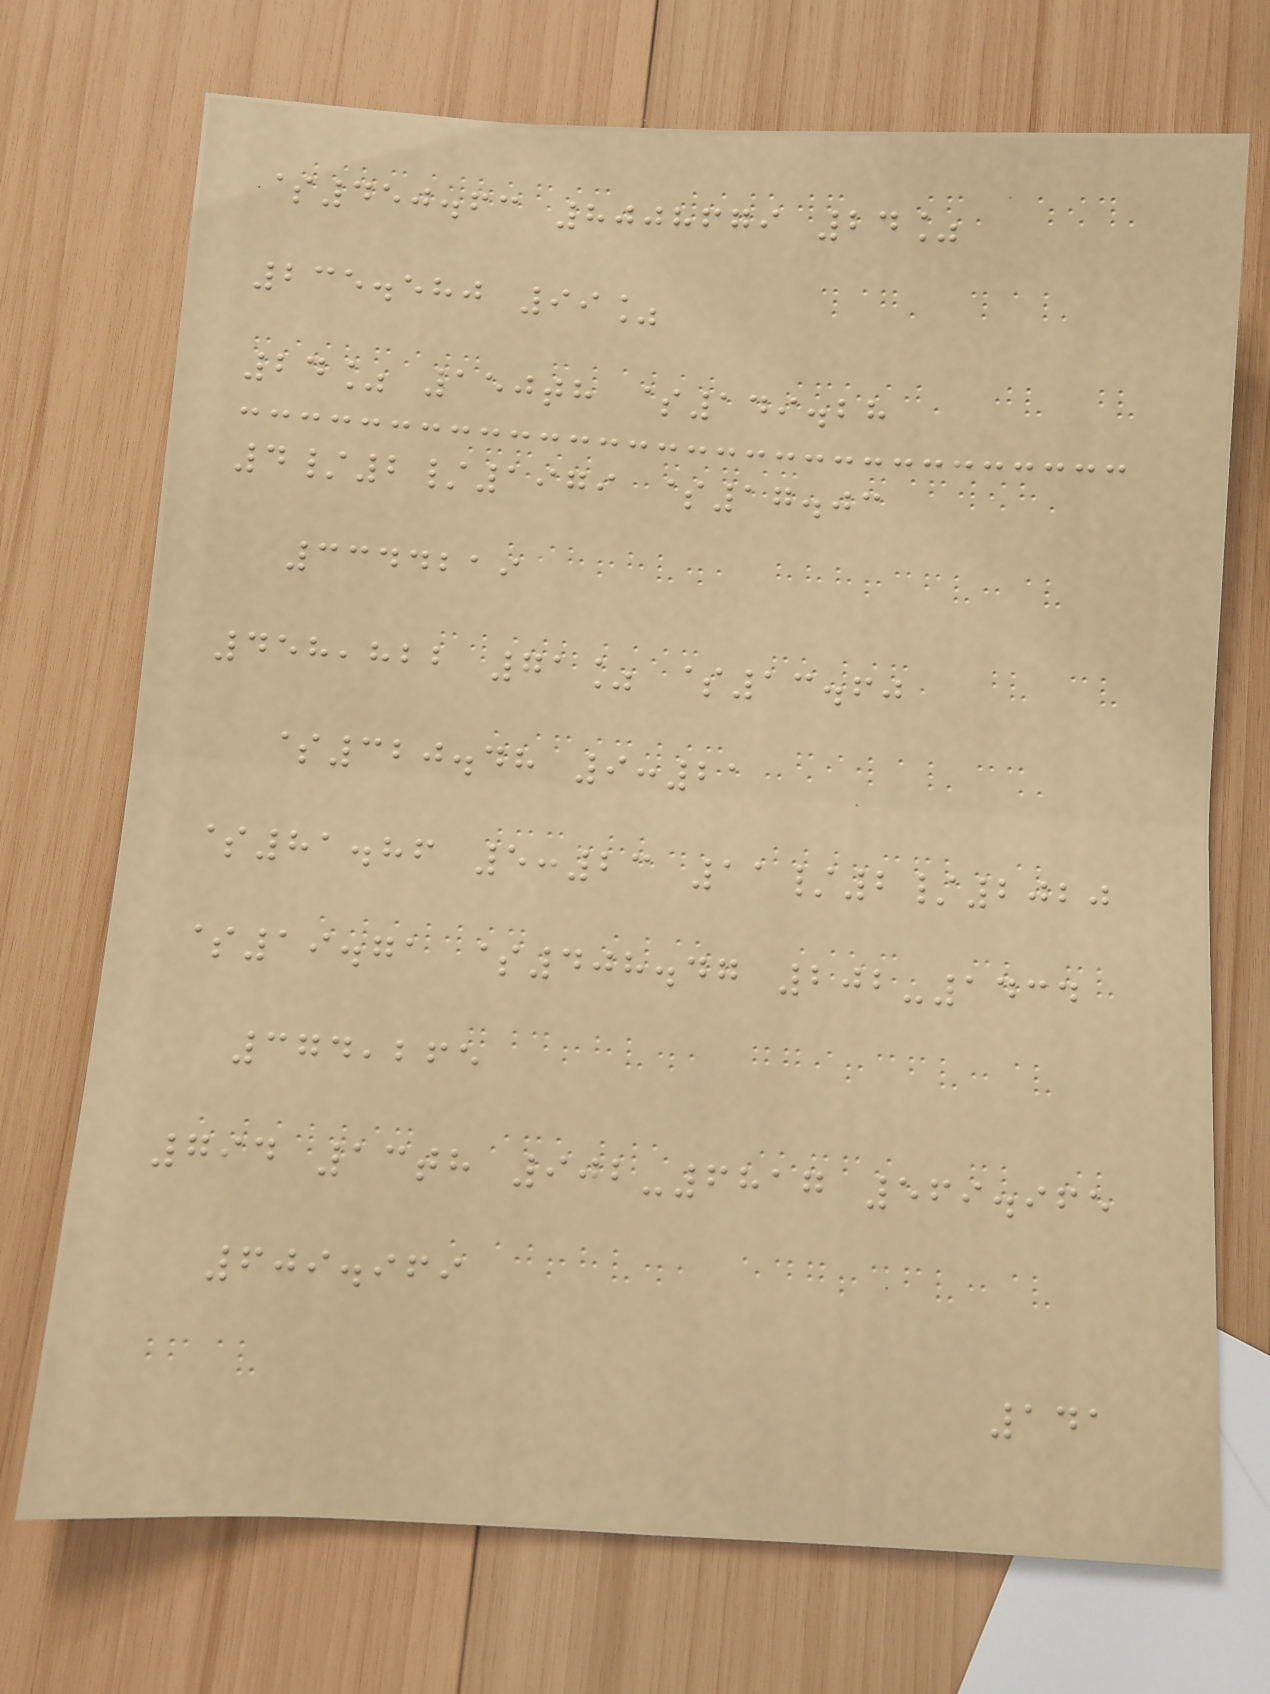$450.63 8008679 24%
235.580 99%
24% 150th $149.28
4/2/1979 $17.03
3344219
458,822 71% $13.60
$320.48 9:21
$81.86 5:23 11/2/2020
$19.71 $408.47 202-1434
374,265
794 13th 902-6817 569.965
609.969
141
